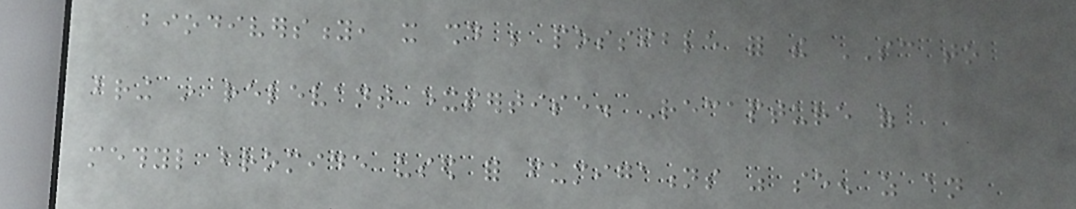biodiversity, it should be possible for the SC to
bring in relevant expertise. Recapture of
methyl bromide used for fumigations was seen as an
